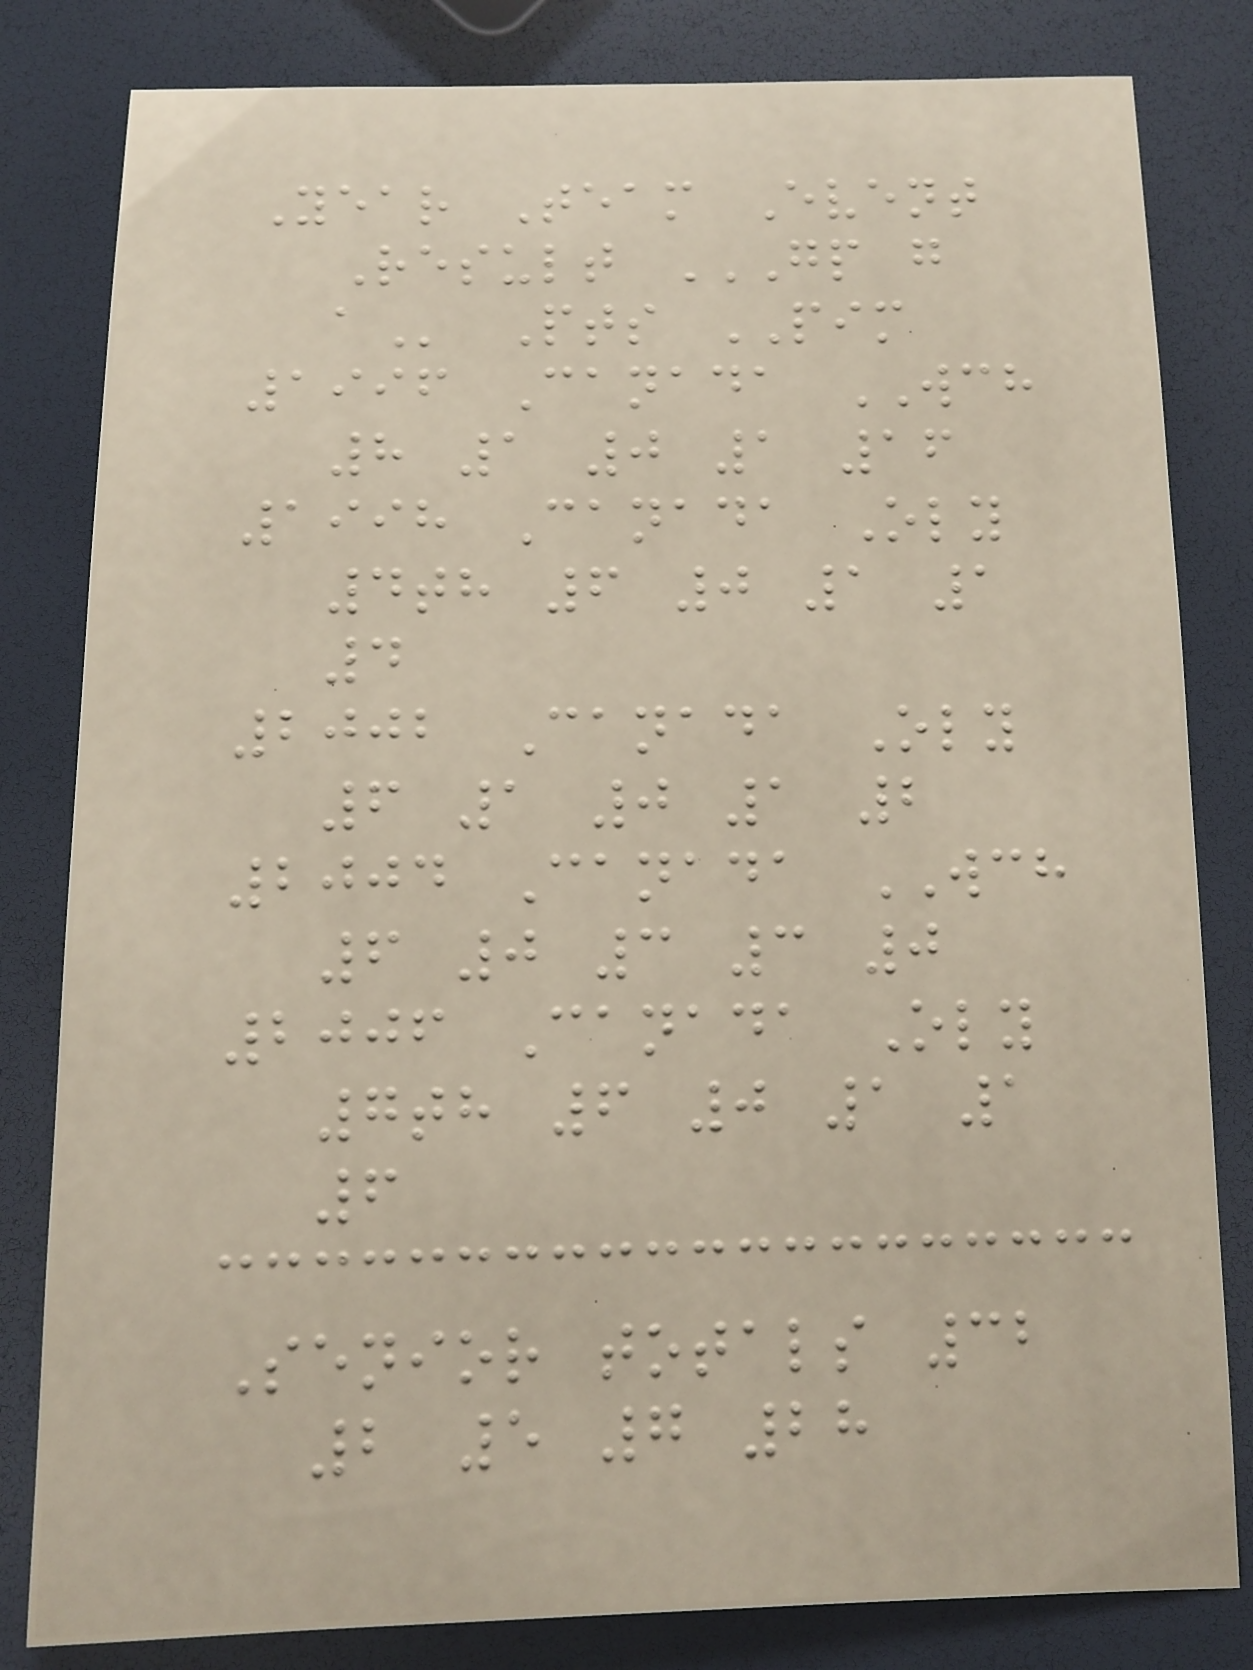Year Team Event
Result GP G
A Pts PIM
1996 Canada WCH
8 1 0 1 16
1998 Canada Oly
4th 6 0 1 1
4
2002 Canada Oly
6 1 0 1 2
2004 Canada WCH
6 0 3 3 0
2006 Canada Oly
7th 6 0 1 1
6
Senior totals 32
2 5 7 28
